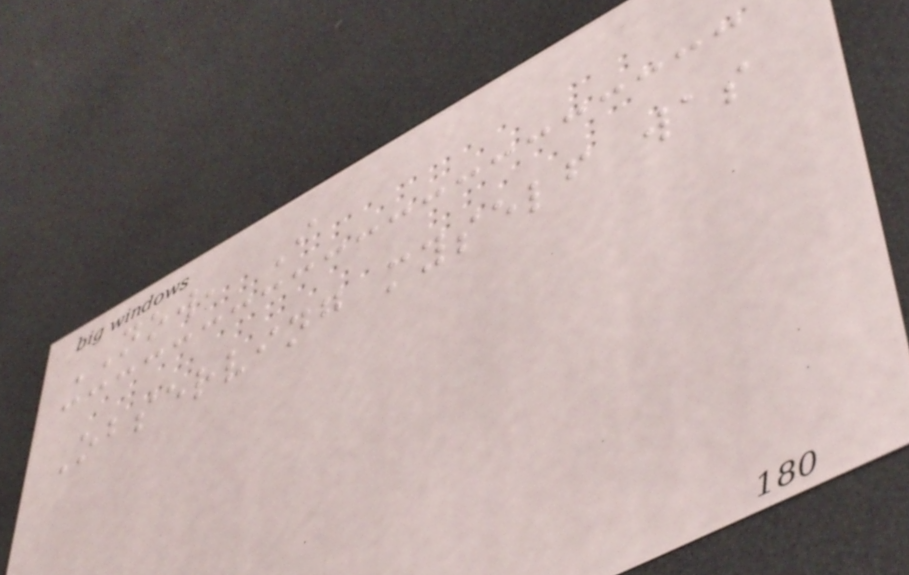NOW, I
Observing myself was
